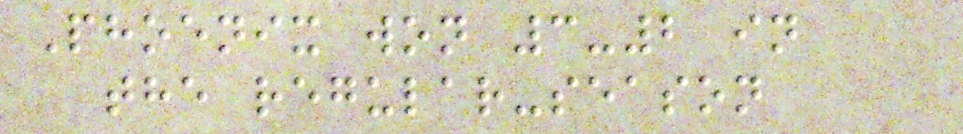Phoenix won 3-2 in
the regular-season
